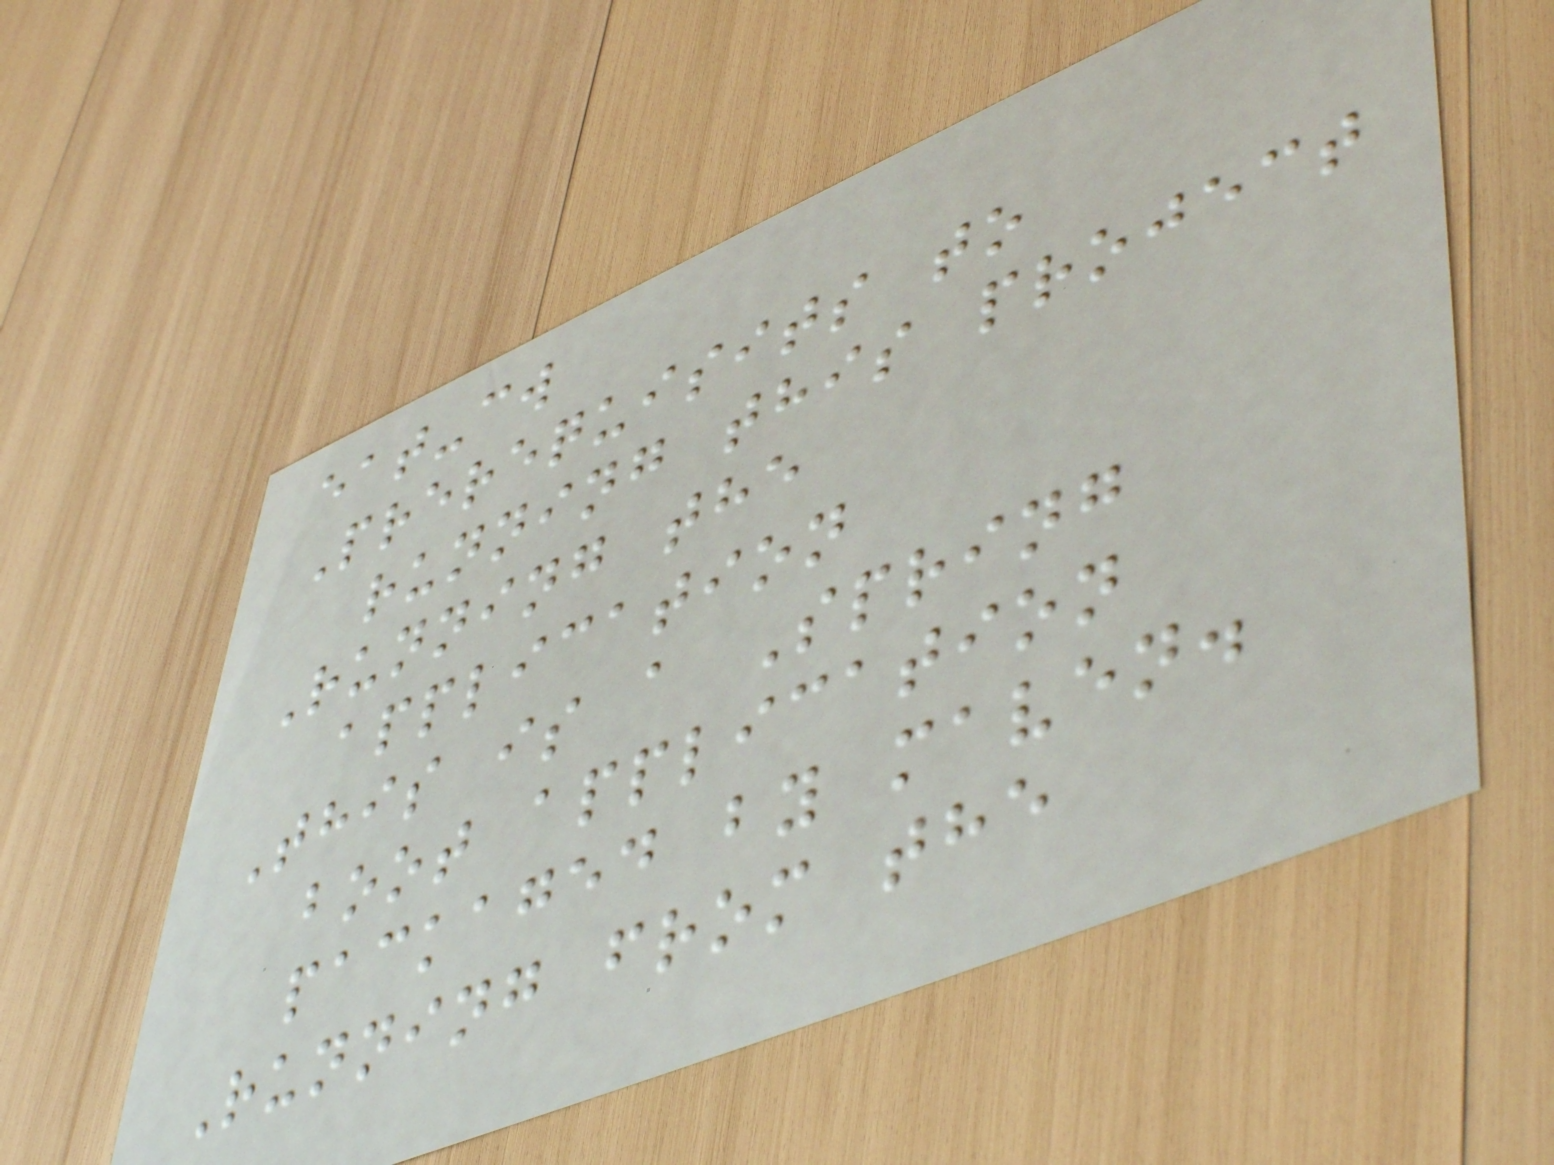eat-cw
Prerequisits to
running this project
Running the
application
This is a Spring
boot application
packaged by maven.
Running from the
